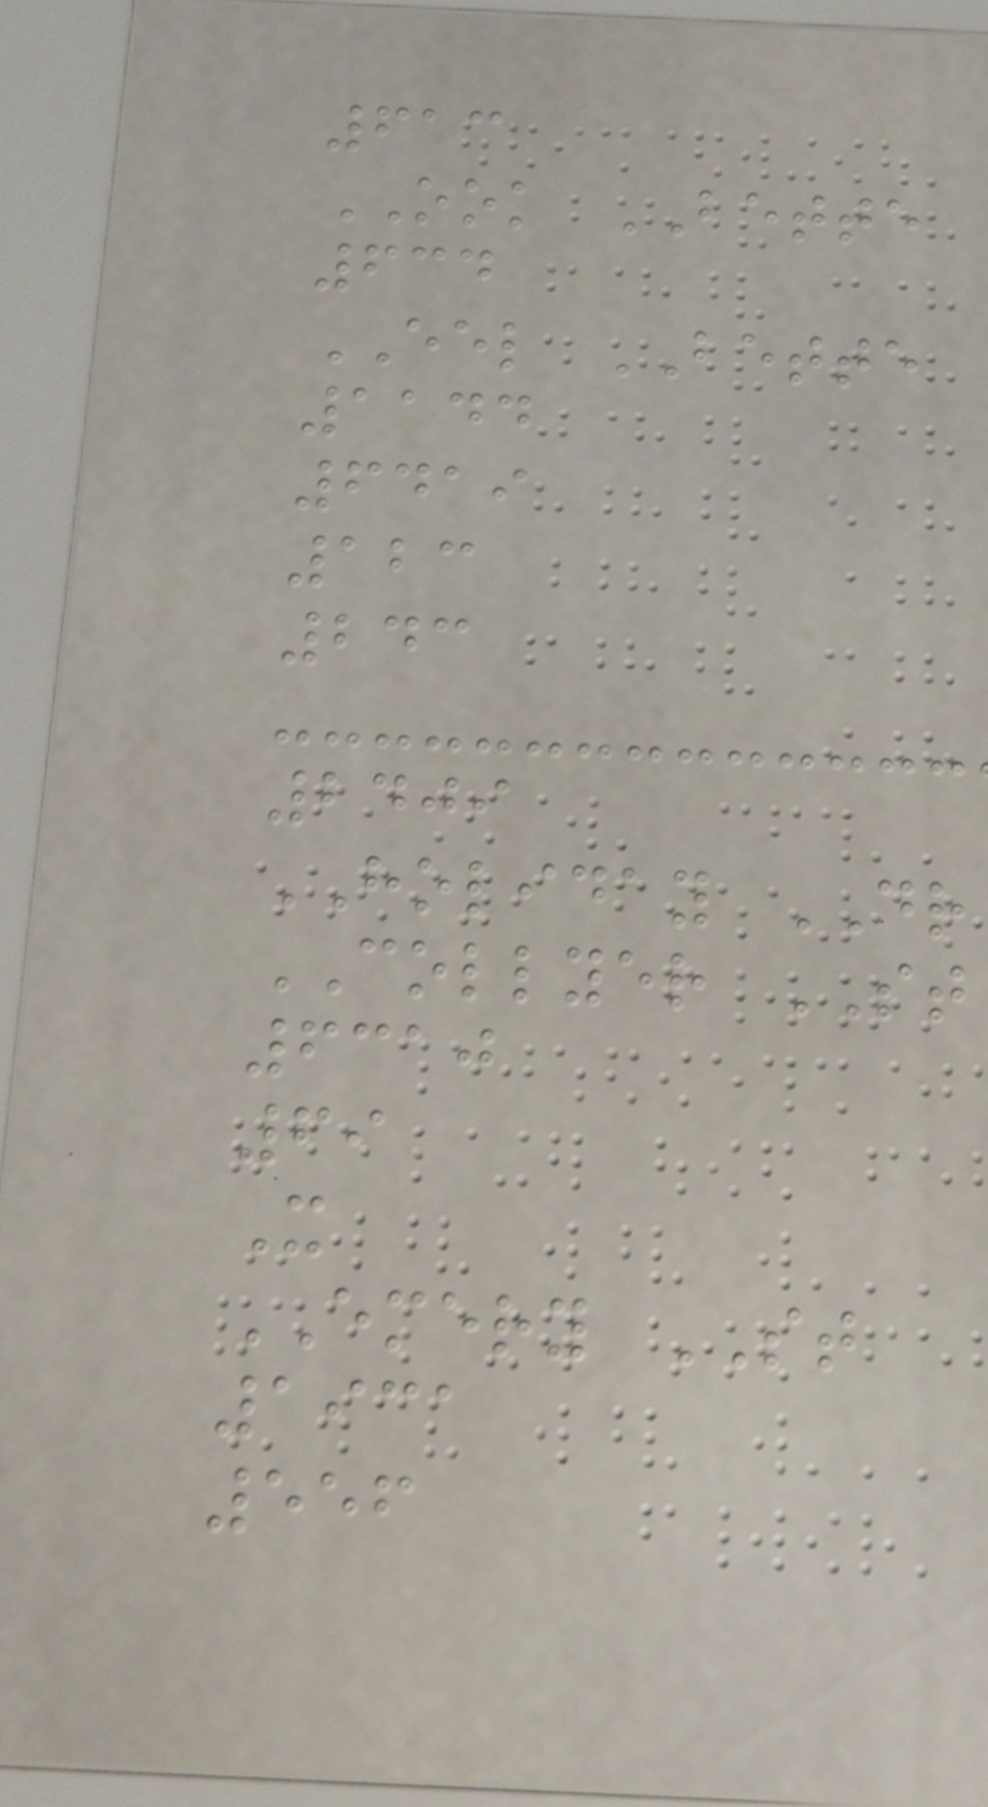613
OOK BETTE
634
EEL BETTE
1144
6419
123
243
2409
HOLIDAY DR
COLLYER ST
6310
69
X
EMERY ST
1931
556
